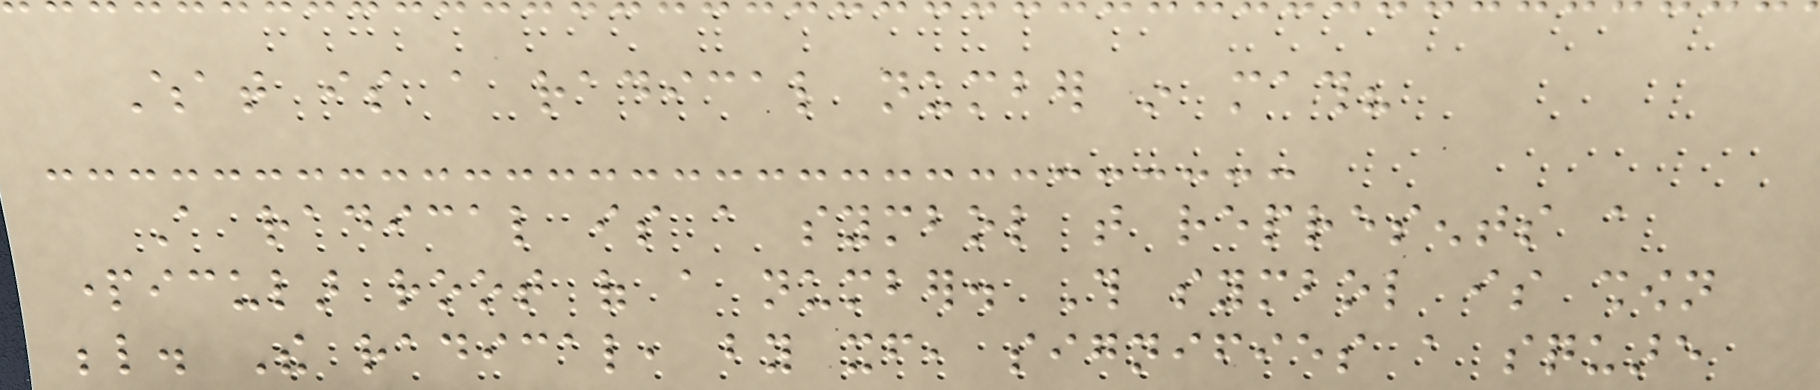What is a radical number in math?
A radical is a symbol that represents a
particular root of a number. This symbol is shown
below. The radical, by itself, signifies a square
